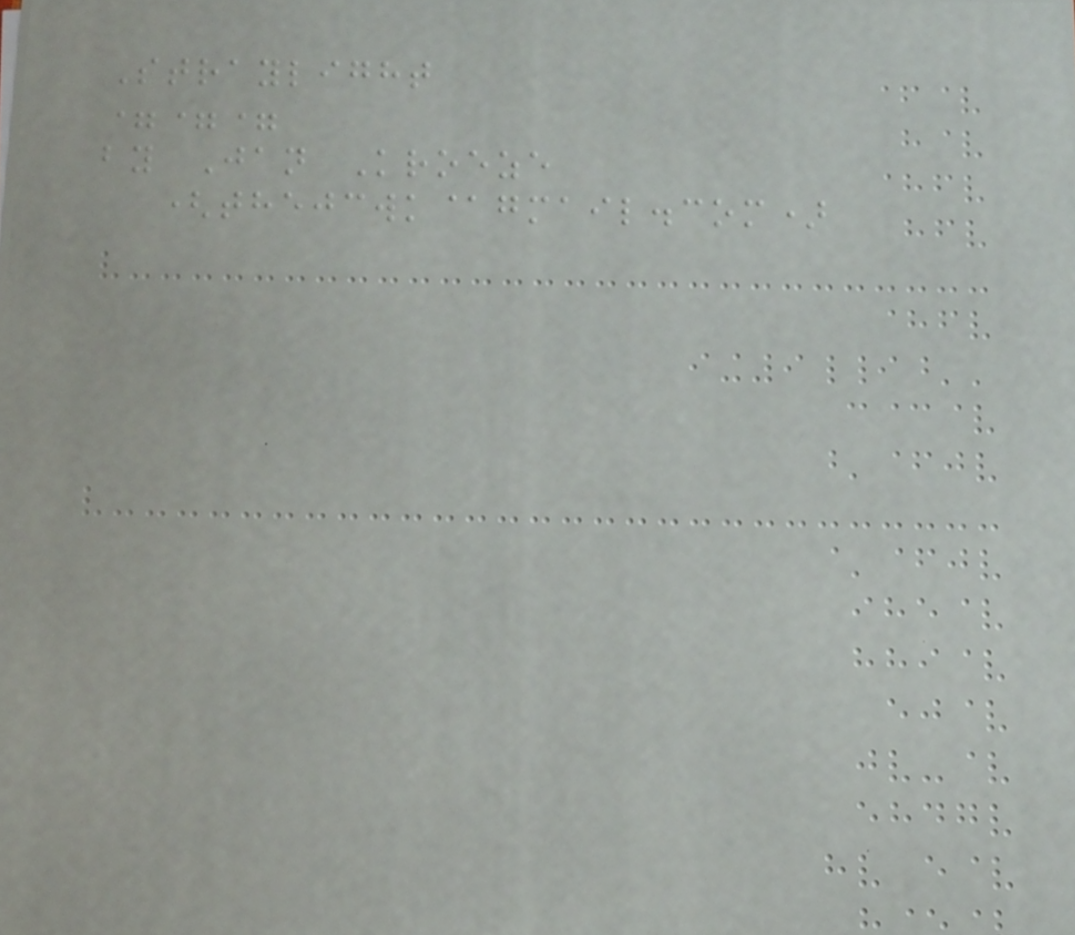Straylight
===
by Jan Kroeze
(thejcwk@gmail.com)
